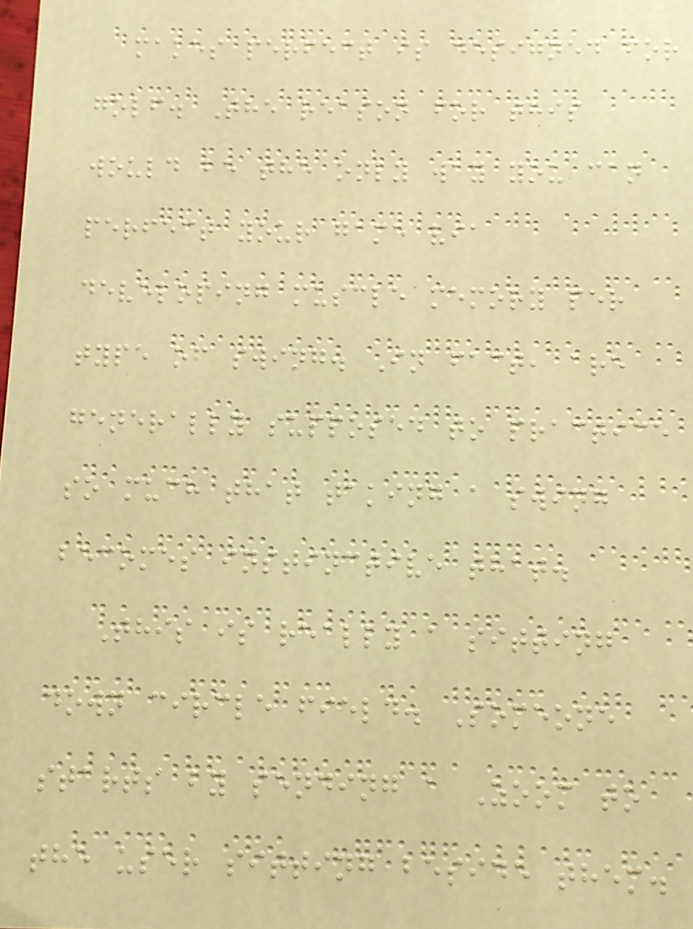makes perfect is designed for
golf. The reason for this
would be the only way you can
perfect your game via
developing muscle memory per
type of swing. In fact, are
generally supposed to practice
so much that taking a swing
becomes instinctive that.
This is really a sitting
down circle field. Someone
starts by sending a Zoom to
the user sitting beside them.
